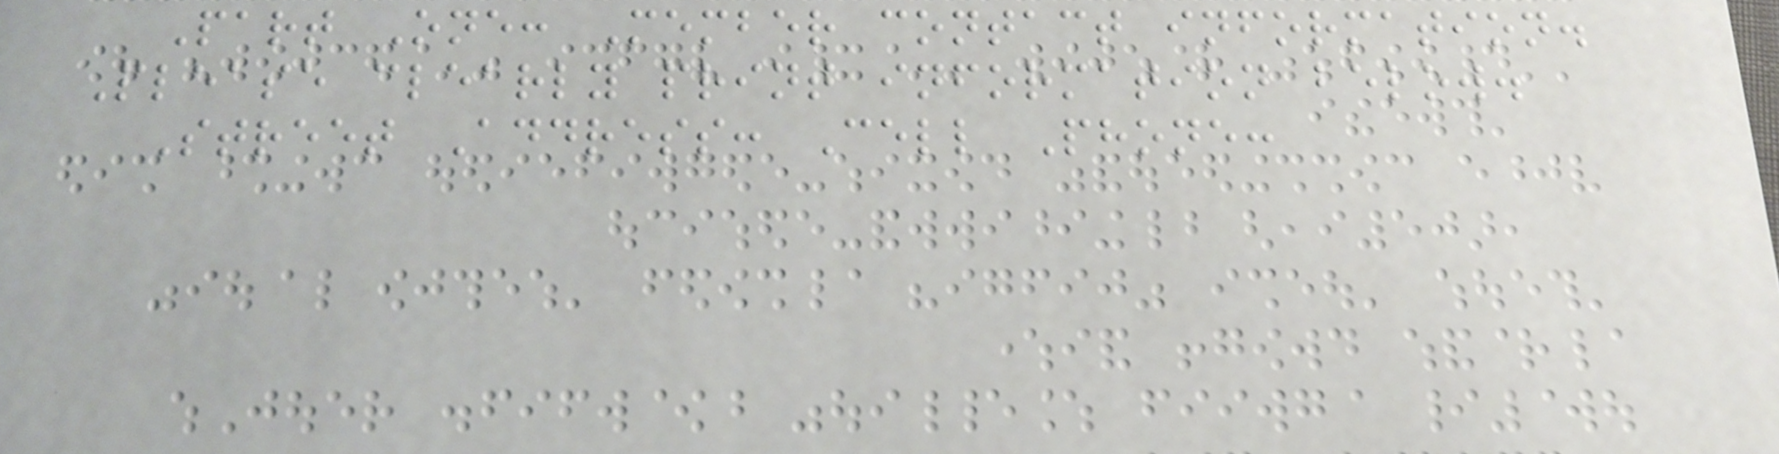Part One: Member contact information.
Please clearly print information below.
Street Address: Cell Phone:
